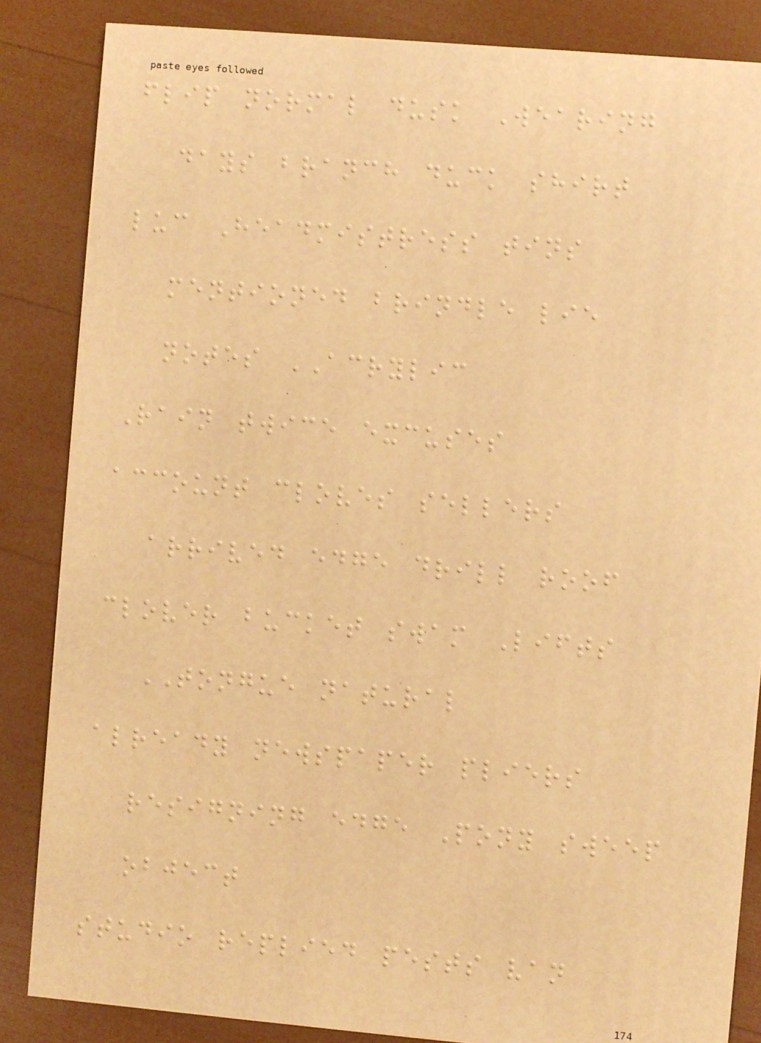flip normal dusk Wearing
days branch duck shirt
luc Headmistress tins
mentioned brindle lie
notes ACRYLIC
Rain twice excuses
account cloves sellers
arrived edge drill roof
clover bucket swam Lifts
TONGUE natural
already newspaper pliers
resigning edge Pony sweep
object
studio replied pests van
